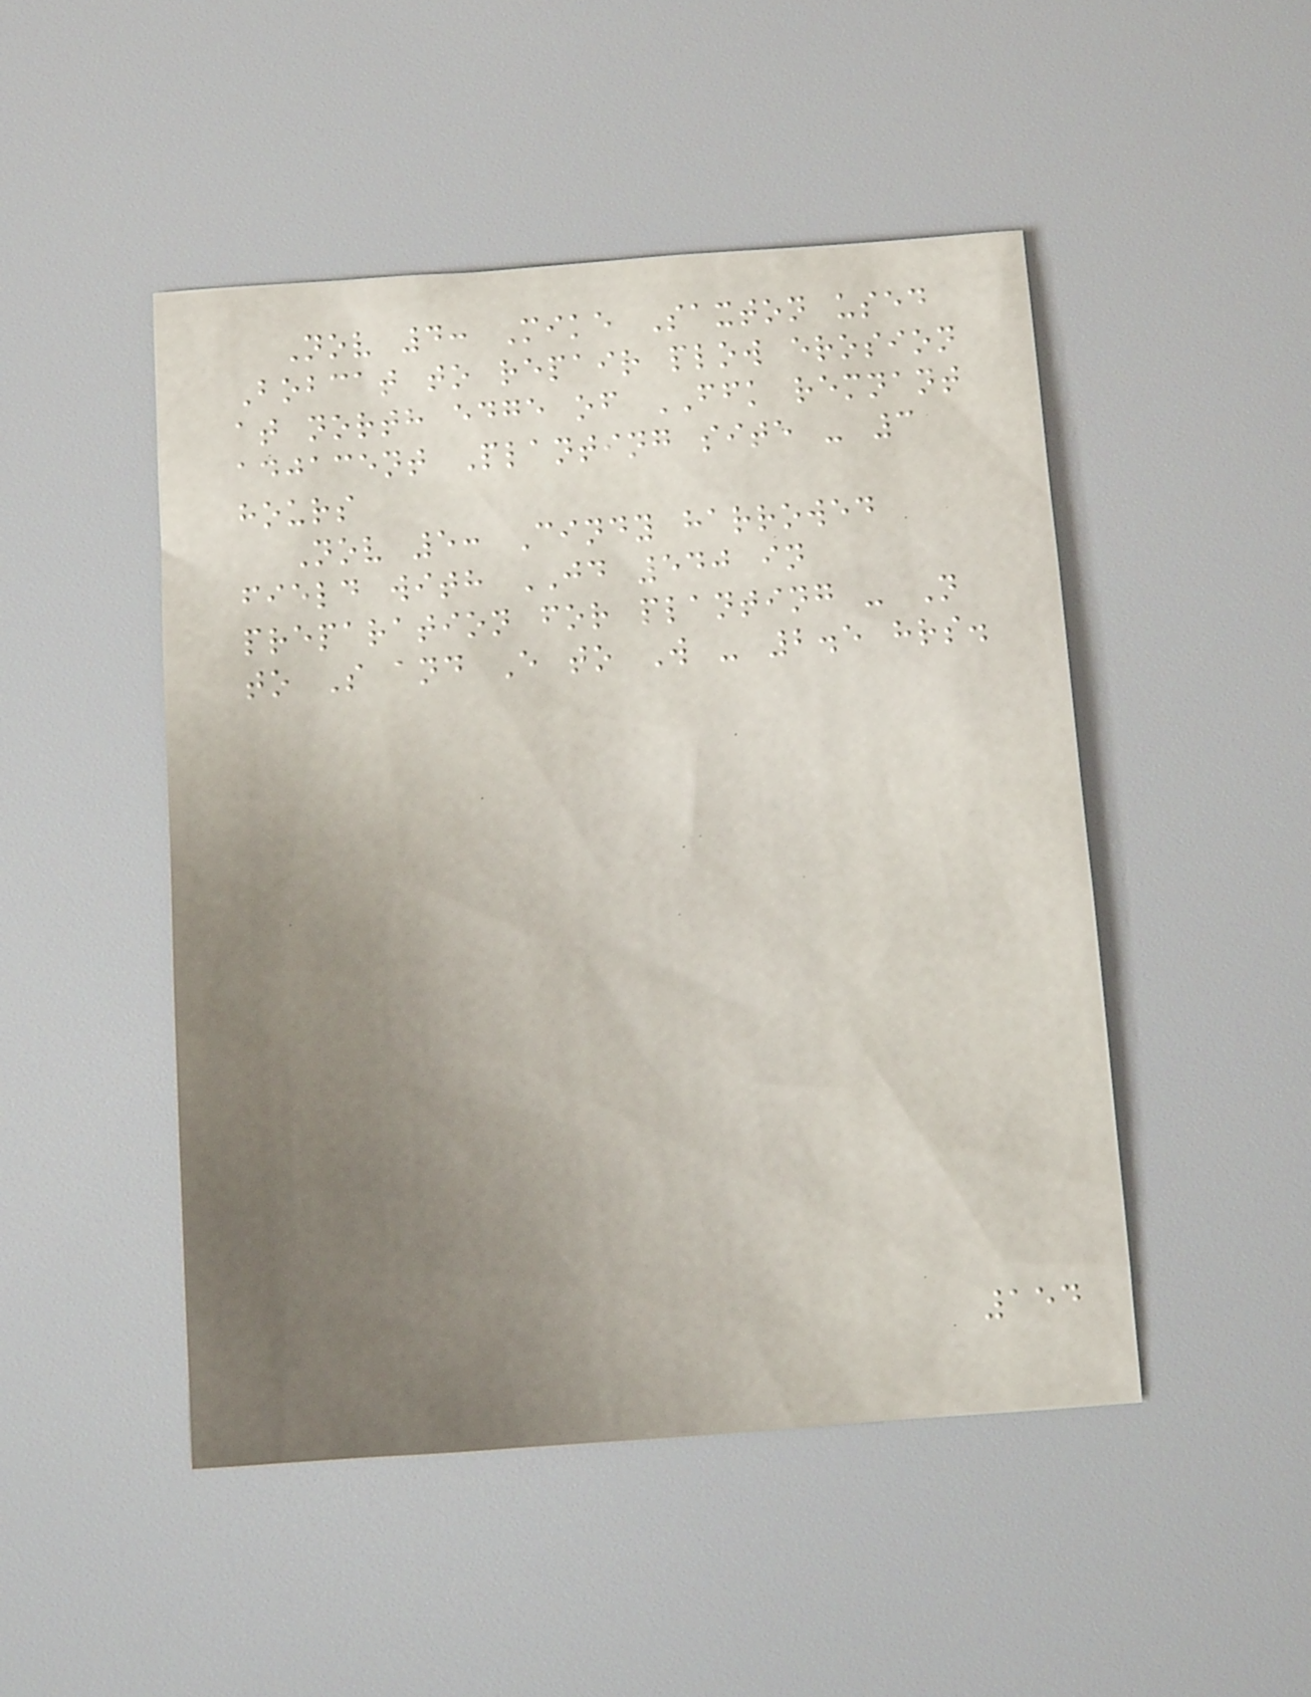Nov 4: Mike Saxton used
Bobcat to repair plow erosion
at north edge of FFK remnant
adjacent Planting site - 3
hours
Nov 5: Cindy harrowed
field with JD 540 in
preparation for planting - N
to S and E to W - 2.5 hrs.
154
